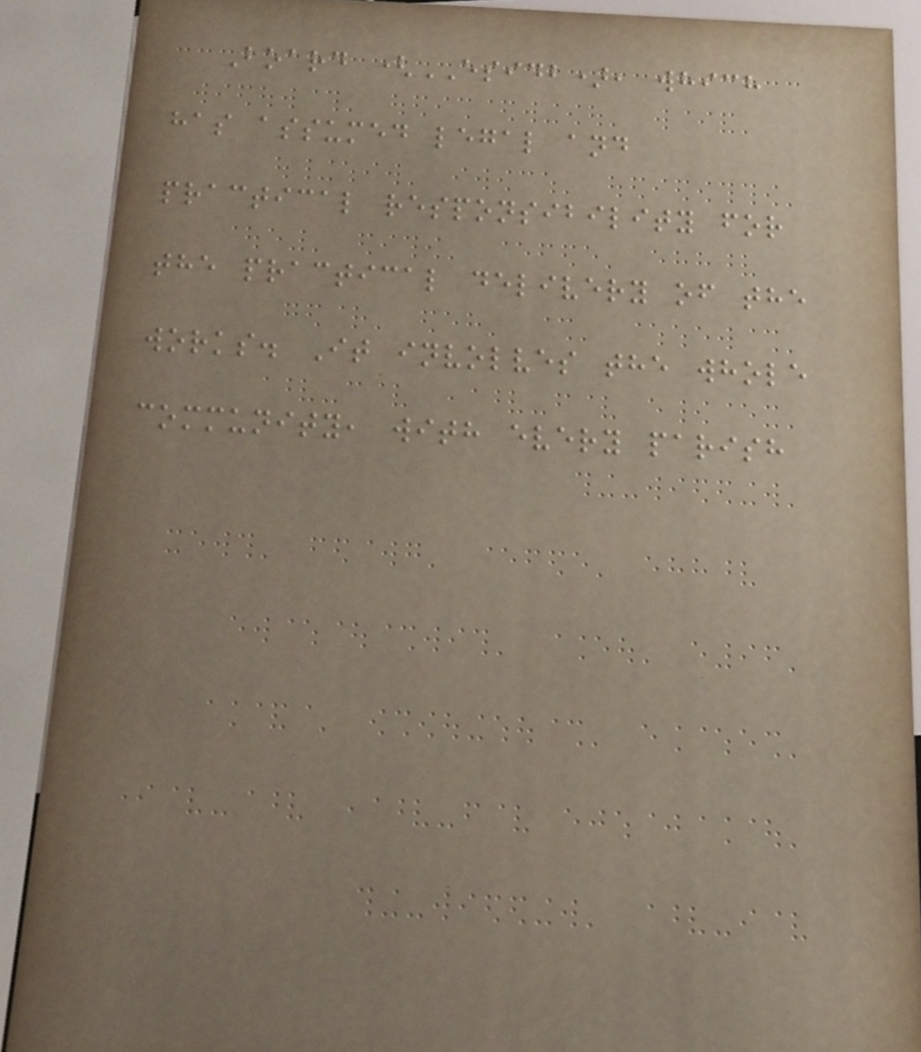Board (ESIDB), which
has assumed legal and
practical responsibility for
the practical delivery of the
works. It involves the whole
community, with every parish
